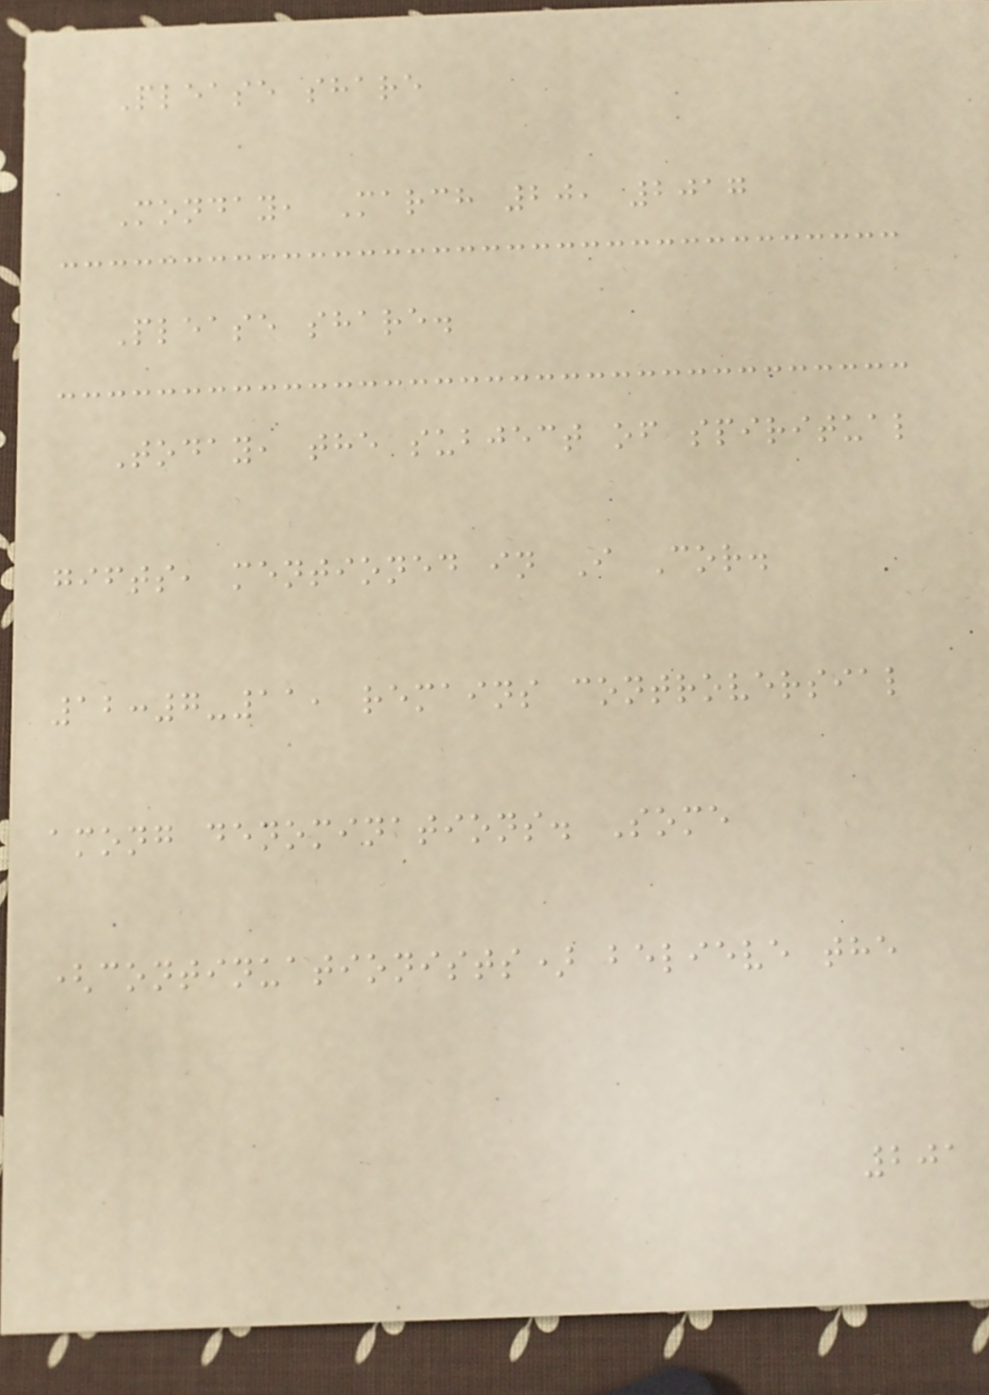Please share
Monday, March 20, 2017
Please share.
Today, the subject of spiritual
gifts, mentioned in I Cor.
12:7-11, remains controversial
among denominations. Some
(continuationists) believe the
201
